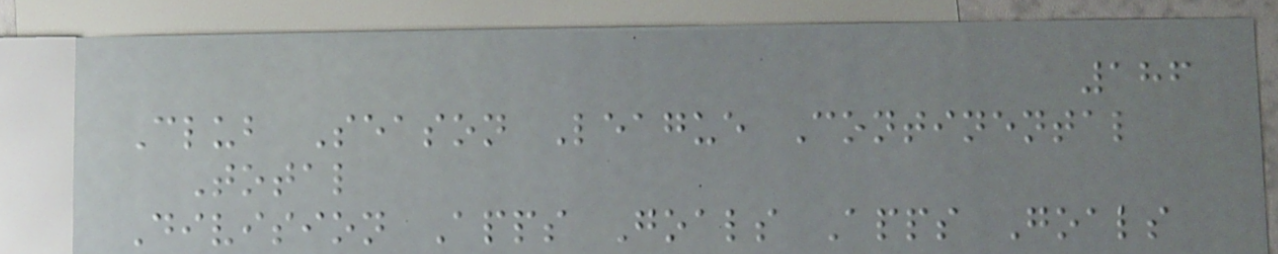186
Club Season League Continental
Total
Division Apps Goals Apps Goals
